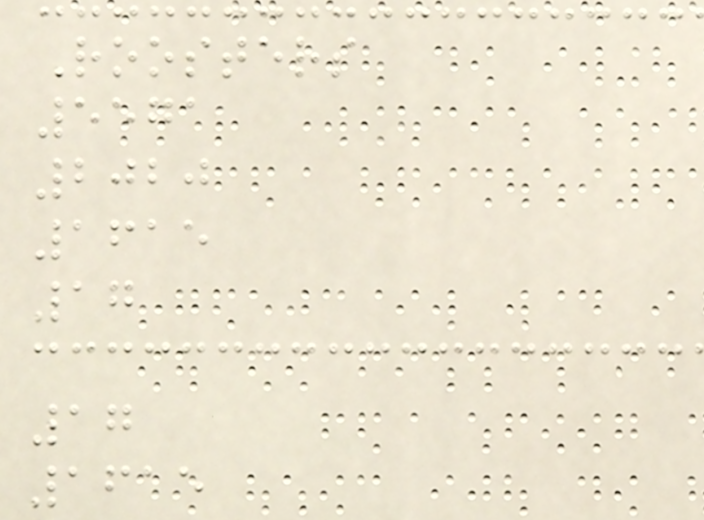Roosters
5571
2020
1615
17
17
1615
